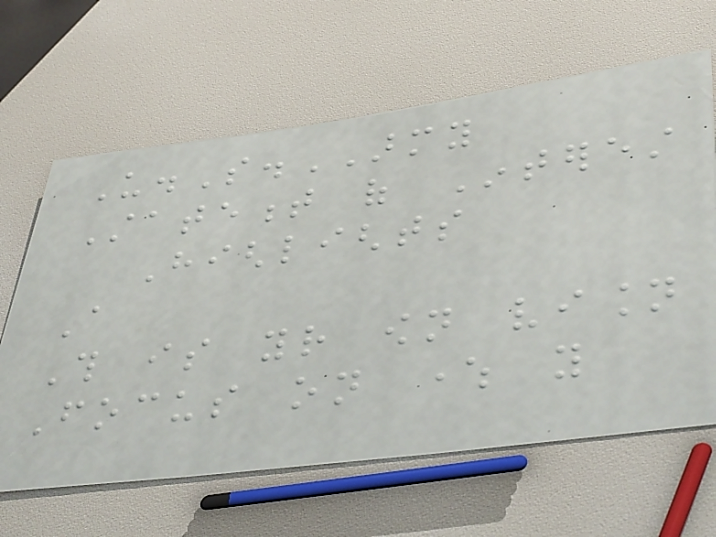U.S.ARMY
Statement of Interest
Highlights
A
This is your own vision
Focus on where you
